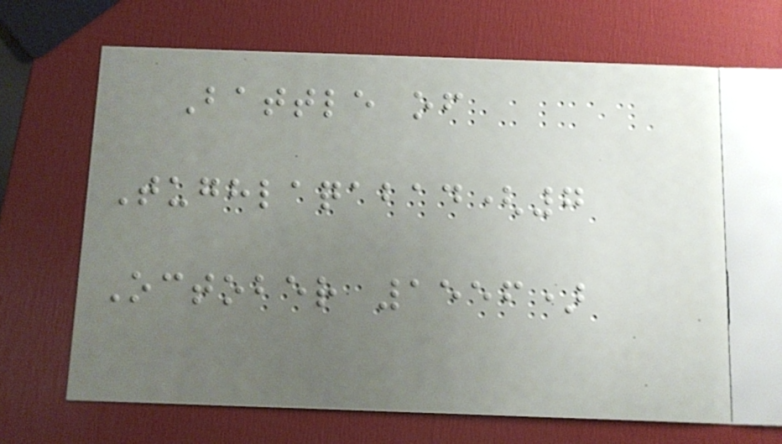Battle of
Tughlaqabad(7
October 1556)
